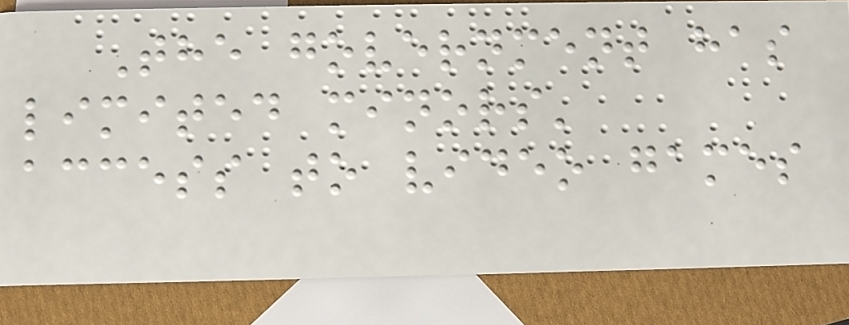The government has
limited minors'
access to video games
